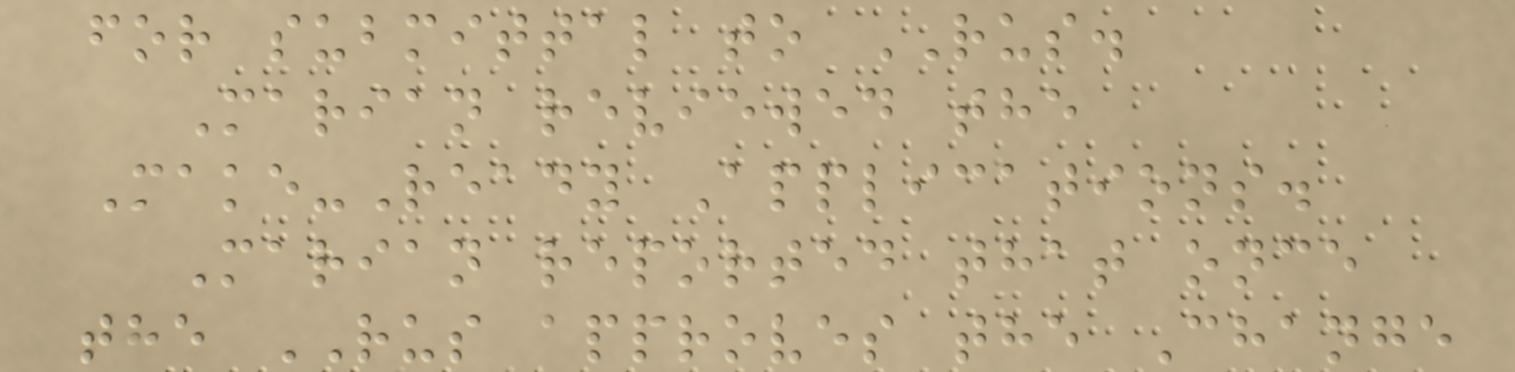for submittal to RUS.
Marian reviewed the
Make-Ready Applications.
Marian reported that once
the RUS approves the Change
